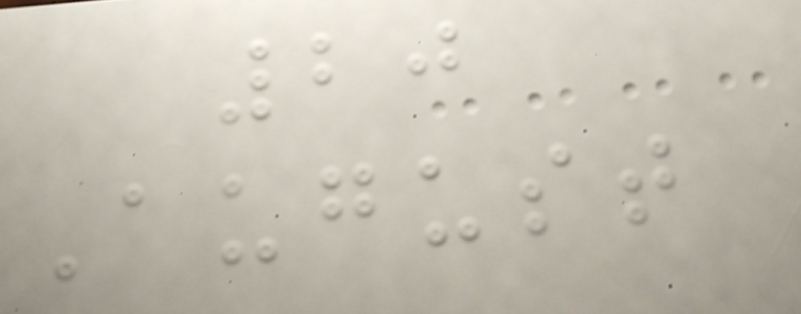20
August
